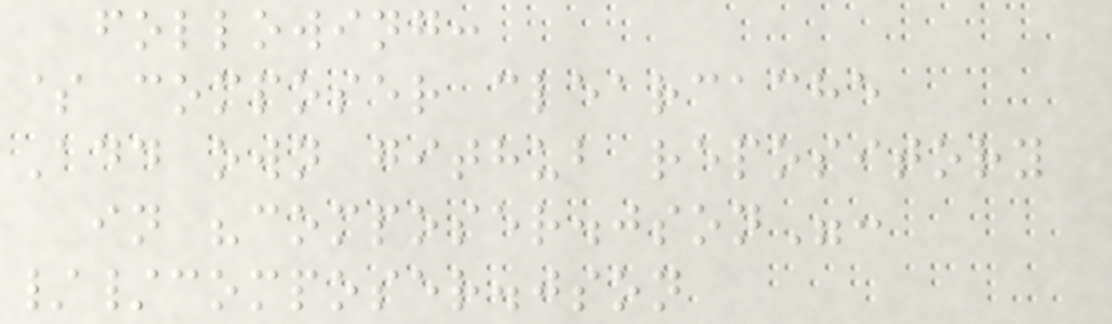following:
$ composer clearcache
Add own github repository
in "composer.json":
//composer.json
